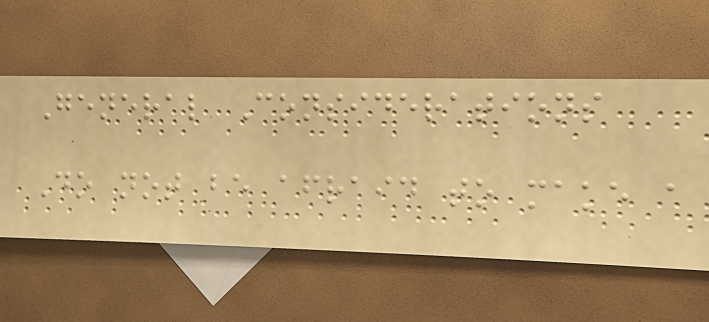General Considerations
Do not be afraid to make a
